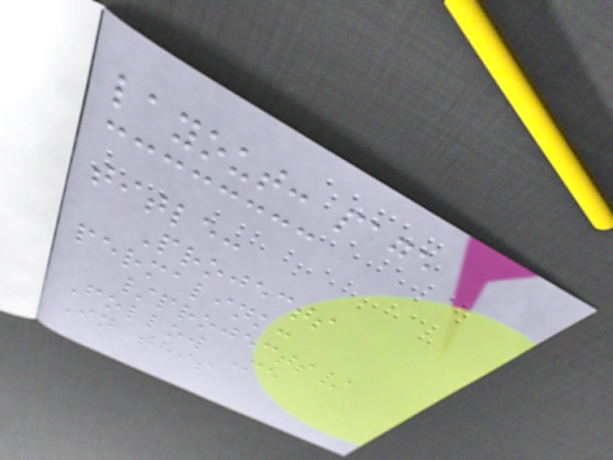layout: page
title:
Projects
permalink:
/projects/
Follow Me
In this
